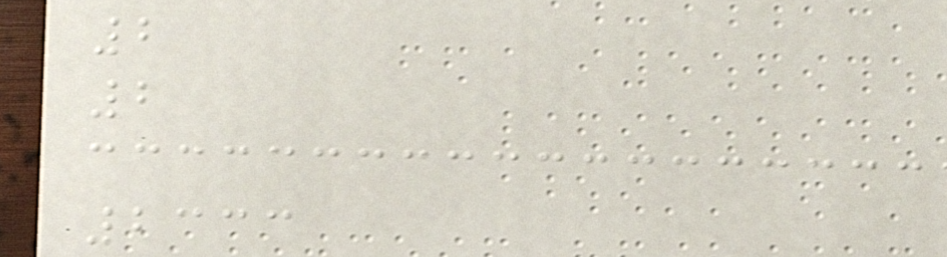2
2
2333
